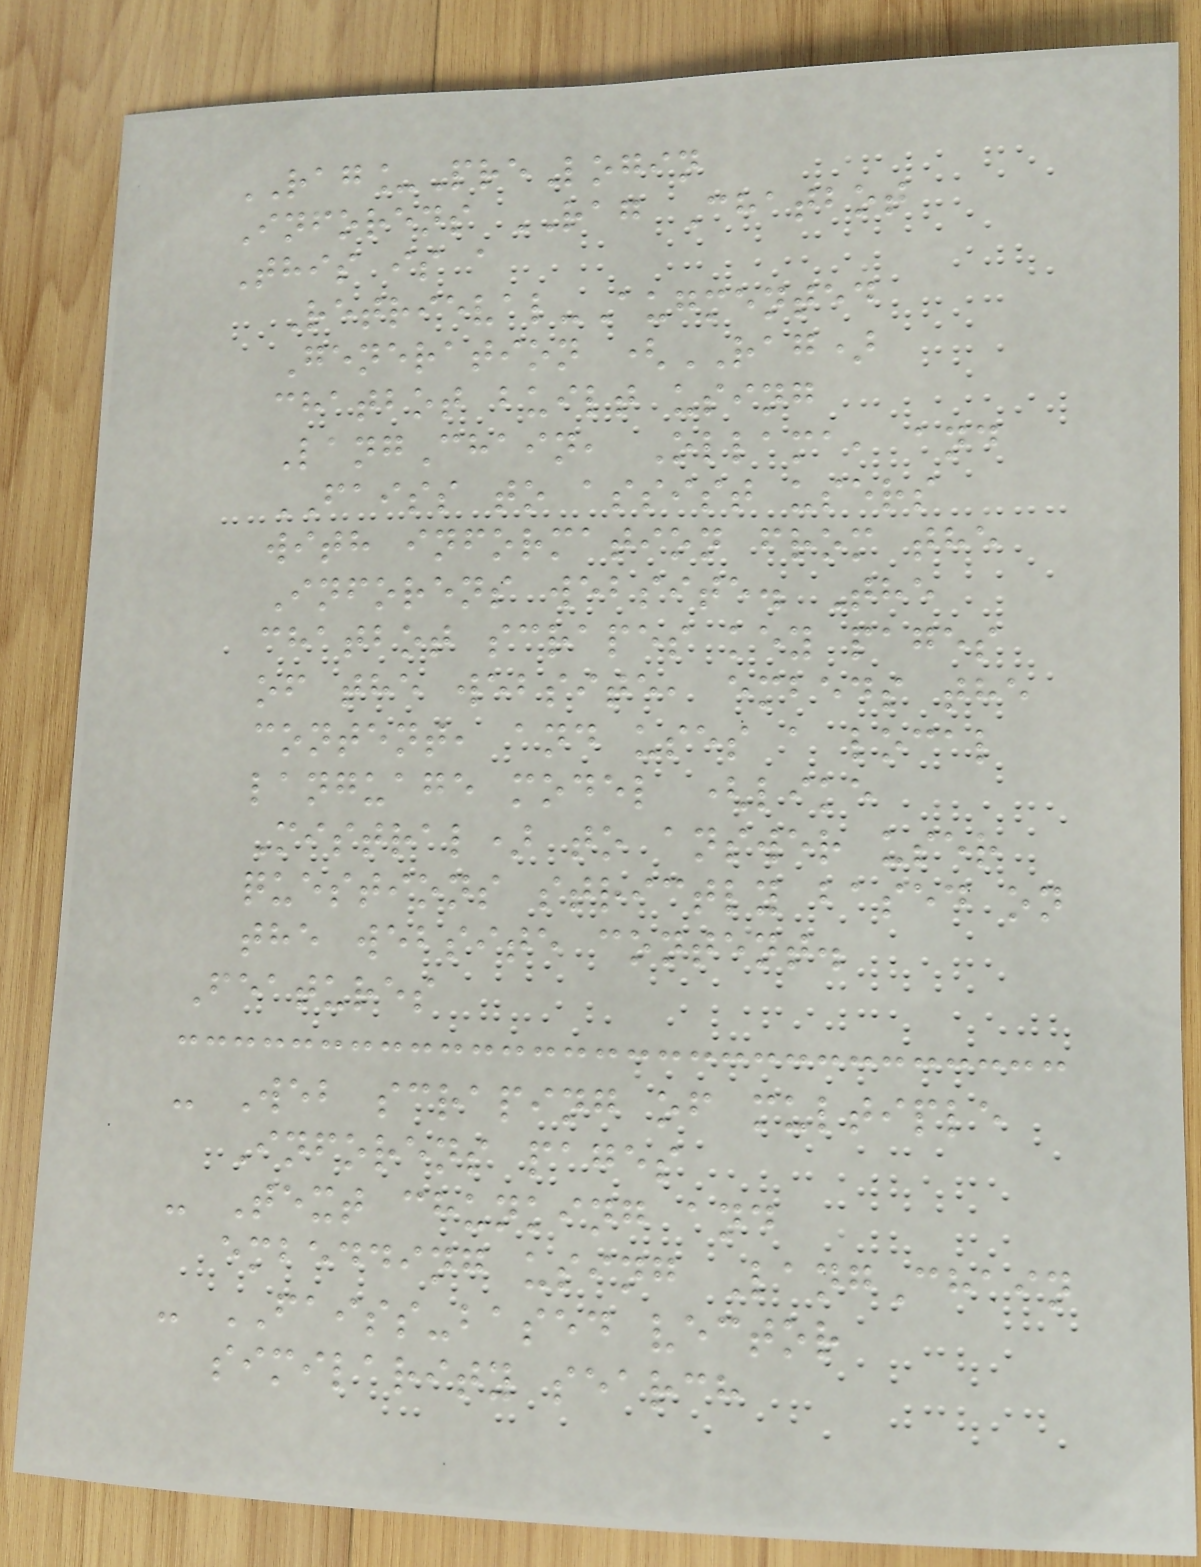RAG_PreLogin
Inforens RAG Chatbot
This is a
Retrieval-Augmented
Generation (RAG)
chatbot built using
LangChain, Ollama, and
FAISS to assist users
with information from the
Inforens website. The
chatbot scrapes key pages
of the website, embeds the
content, and uses a local
language model (like
Mistral) to answer user
questions strictly based on
the website content.
Features
- Web scraping of multiple
Inforens pages
- Text chunking and
embedding using LangChain
- FAISS-based vector
similarity search
